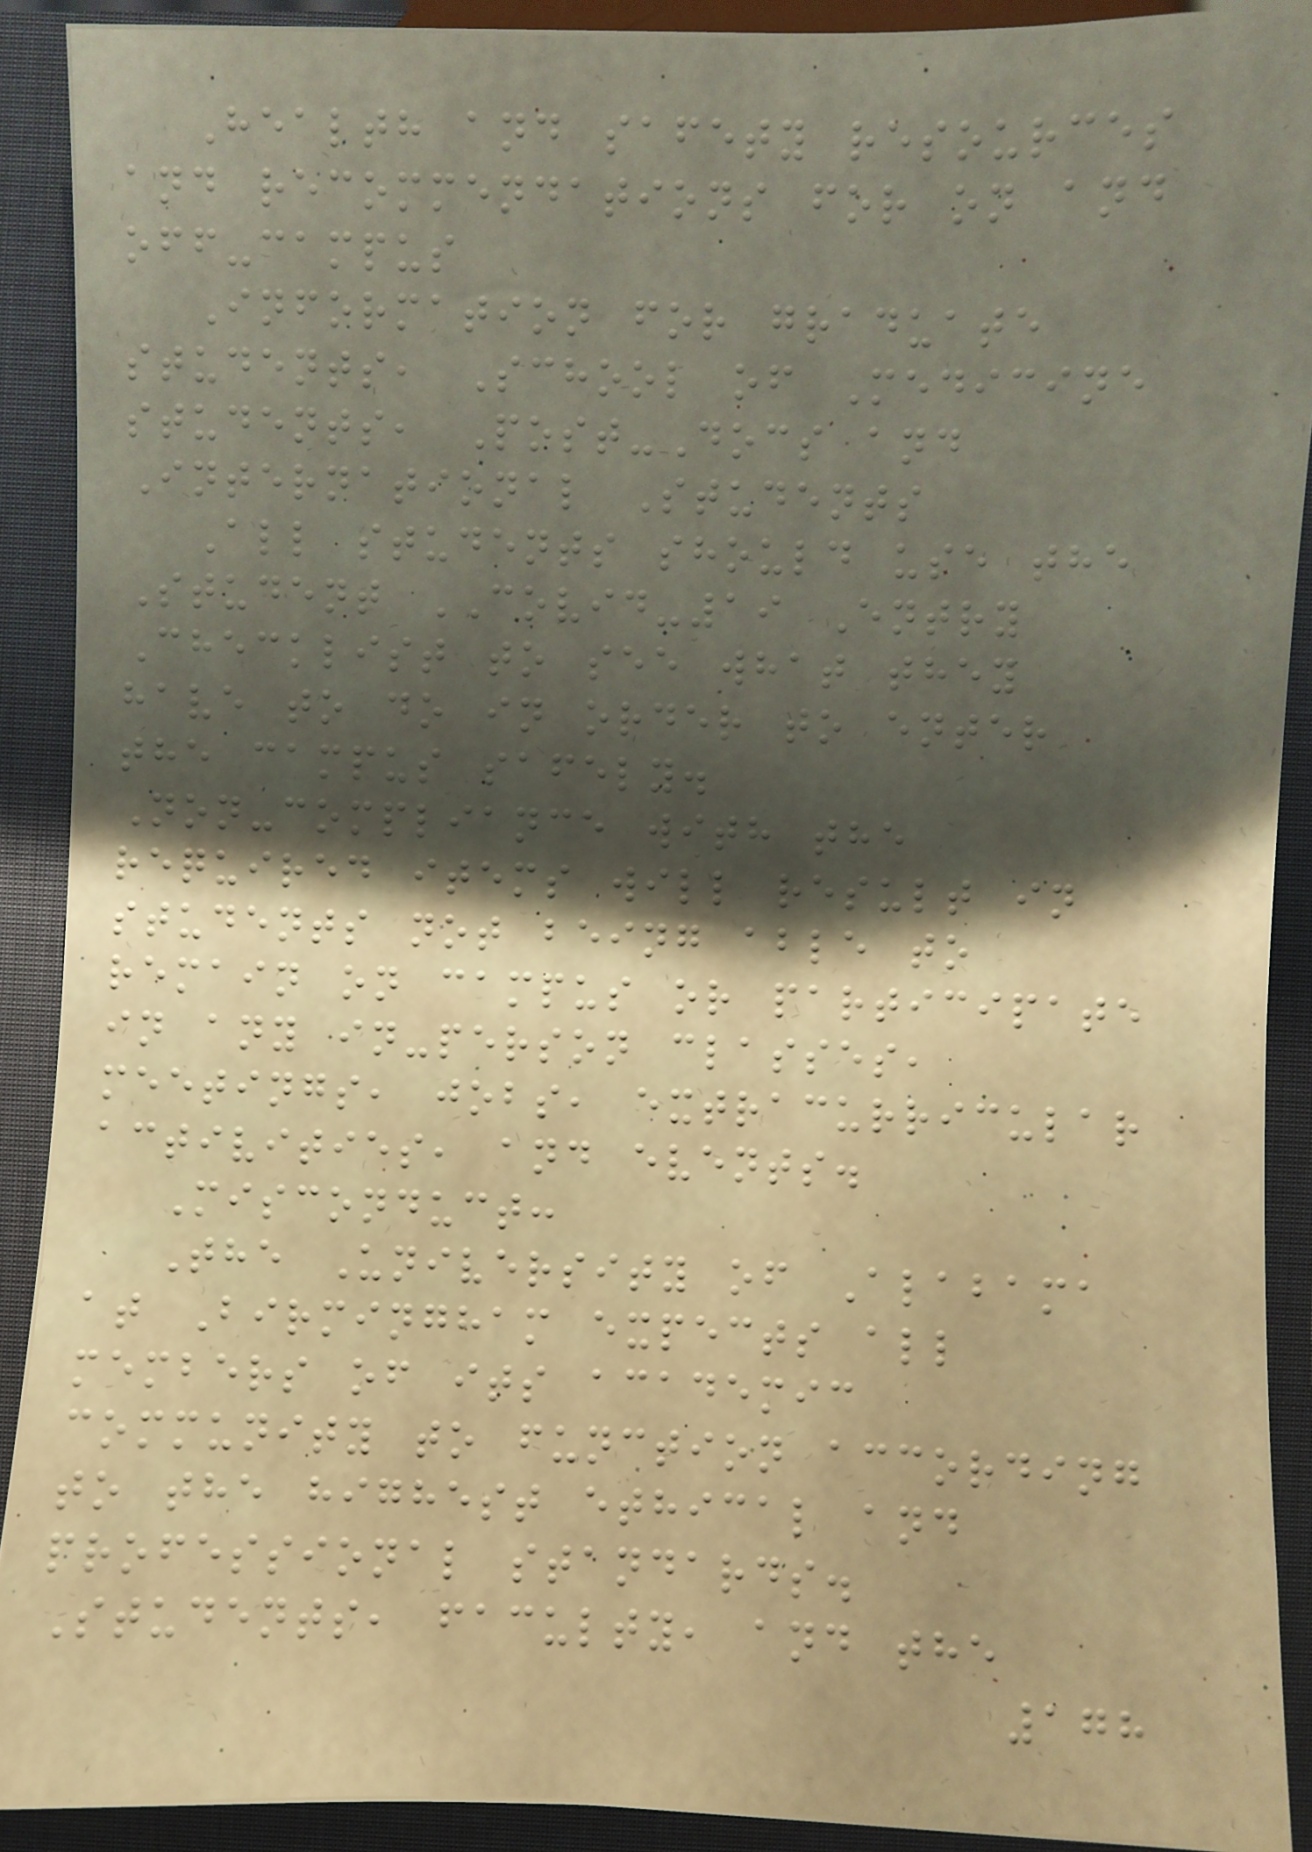Health and safety resources
and recommendations for on and
off-campus
Information for graduate
students, School of Medicine
students, Post-Docs and
International Students
All students should use the
Student COVID-19 Entry
Checklist to see what they
have to do in order to enter
the campus safely.
Non-compliance with the
required items will result in
students not being able to
remain on campus or participate
in any in-person classes,
meetings, jobs, extracurricular
activities, and events.
Misconduct:
The University of Alabama
at Birmingham expects all
members of its academic
community to function according
to the highest ethical and
professional standards.
Students, faculty, and the
178
